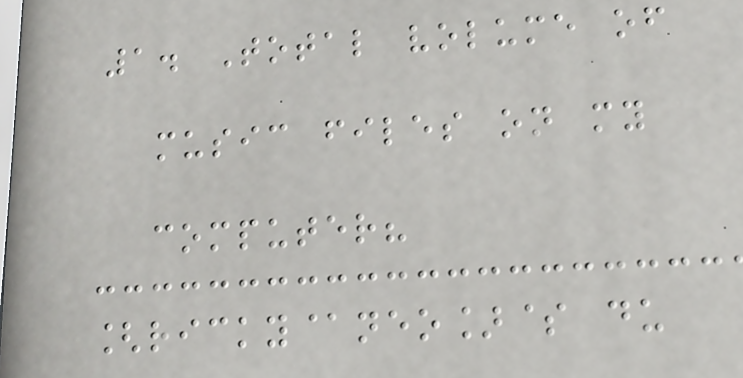1. Total volume of
music files on my
computer?
[ricky@neo]$ du
